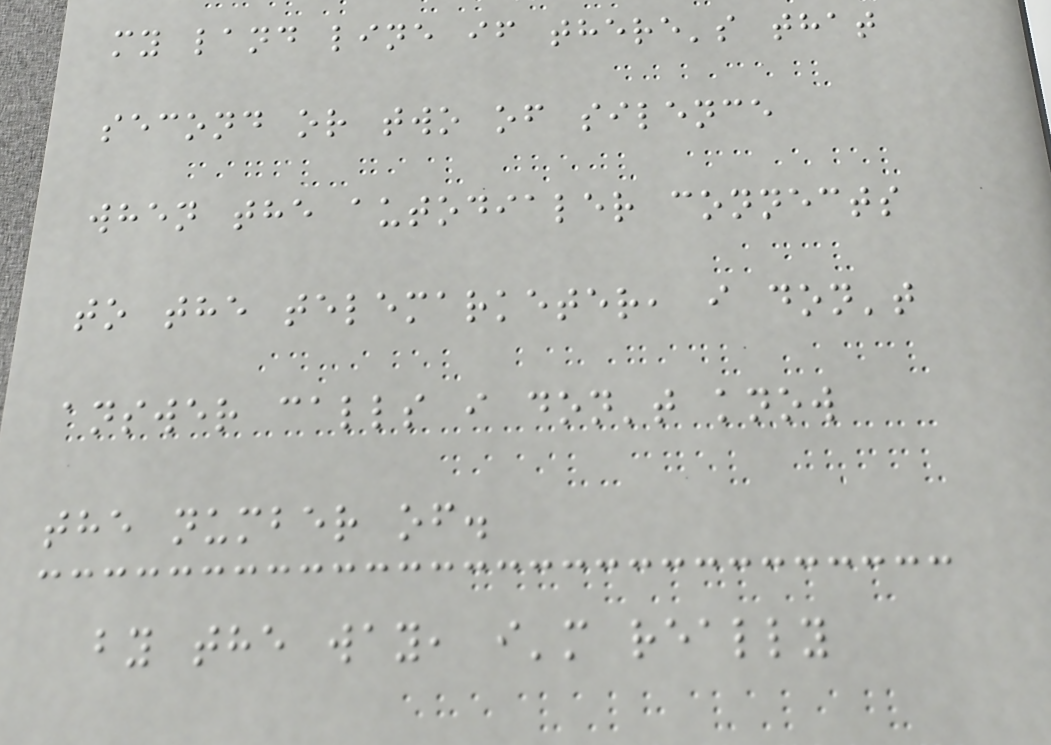my land line if there's that
second or two of silence
when the autodialer connects
to the telemarketer, i don't
answer calls i don't know
the number of.
by the way, i'm really
